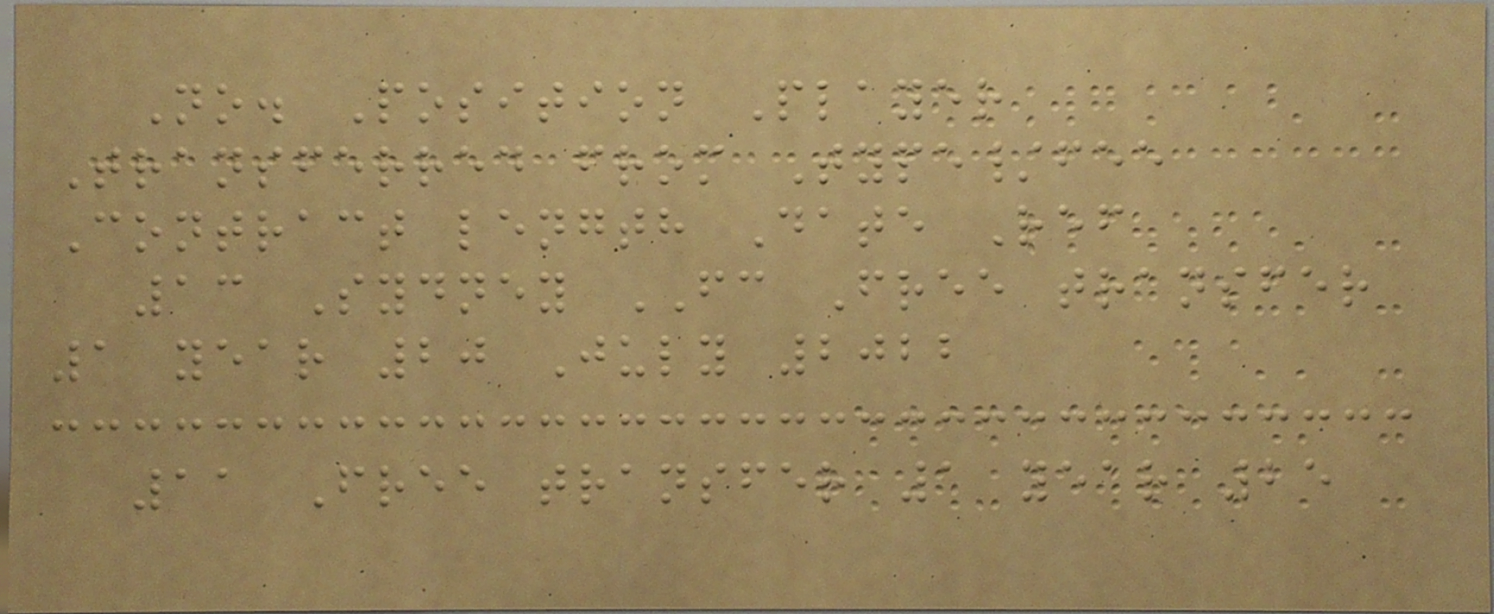No. Position Player
Transferred from Type/fee
Contract length Date Ref
13 Sydney FC Free transfer
1 year 20 July 2022
11 Free transfer 1 year 25
